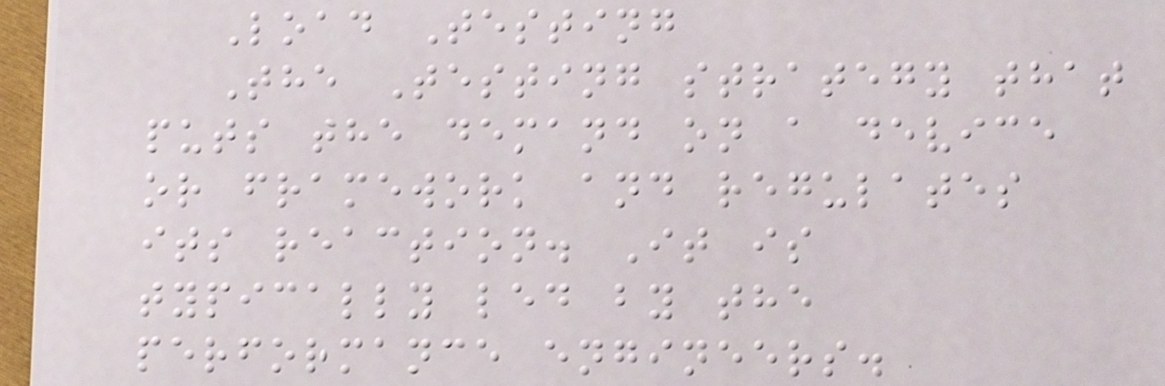Load Testing
The Testing strategy that
puts the demand on a device
or framework and regulates
its reaction. It is
typically led by the
performance engineers.
